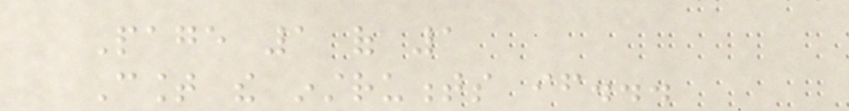Page 1 of 1
Count the instruments if...
